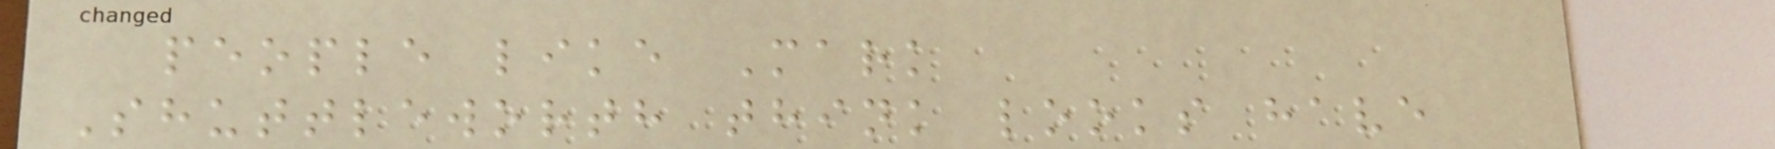people like Mark
Shuttleworth think looks have
